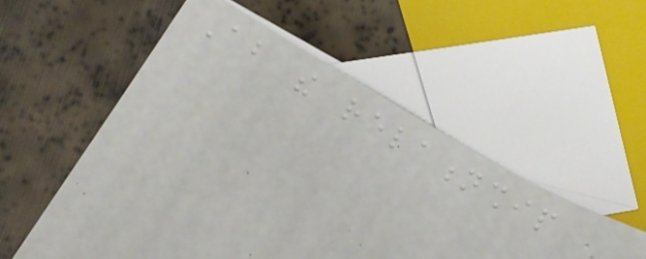About the relationship
